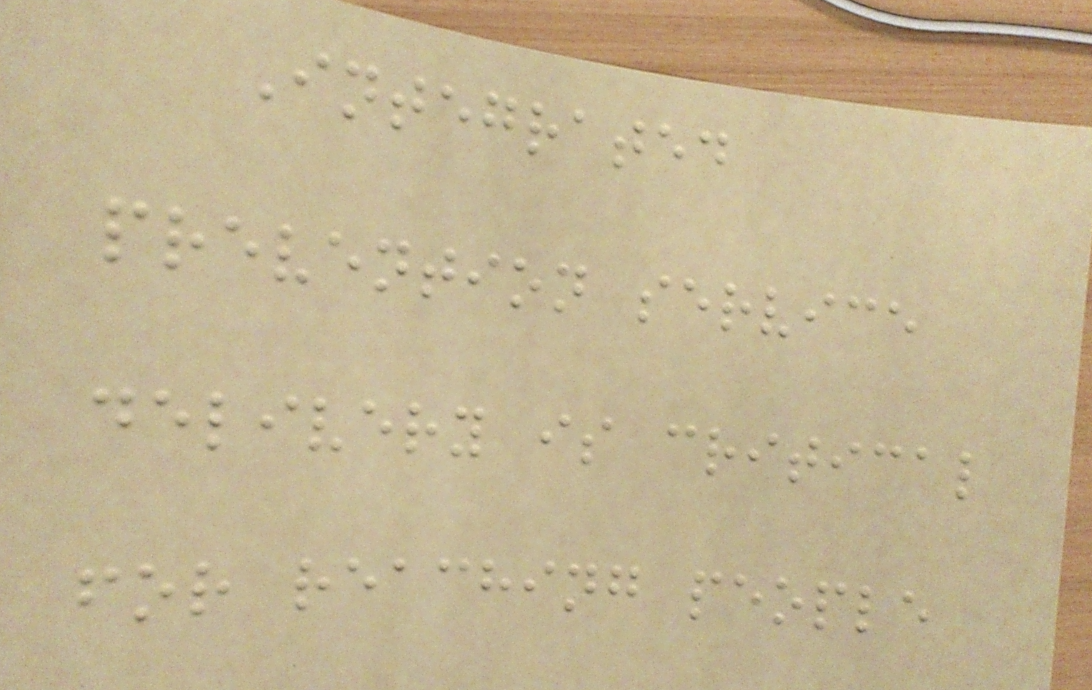Integrated
prevention service
delivery is critical
for reaching people
